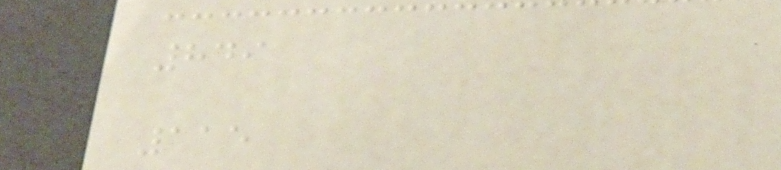849
115
